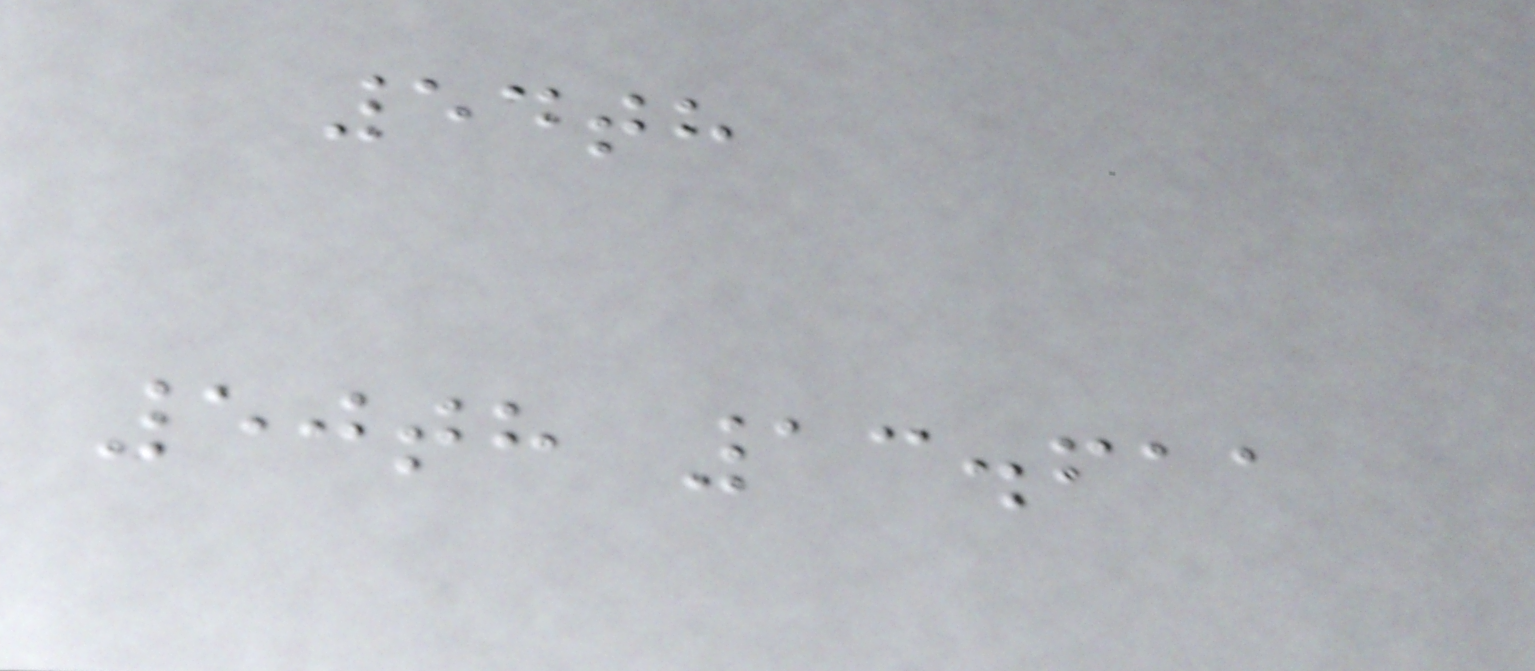54th
50th 13.611
